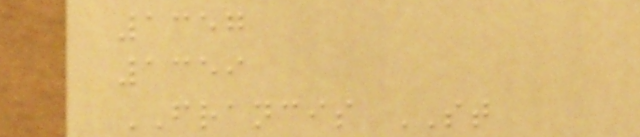1357
1359
FRANCIS ST
